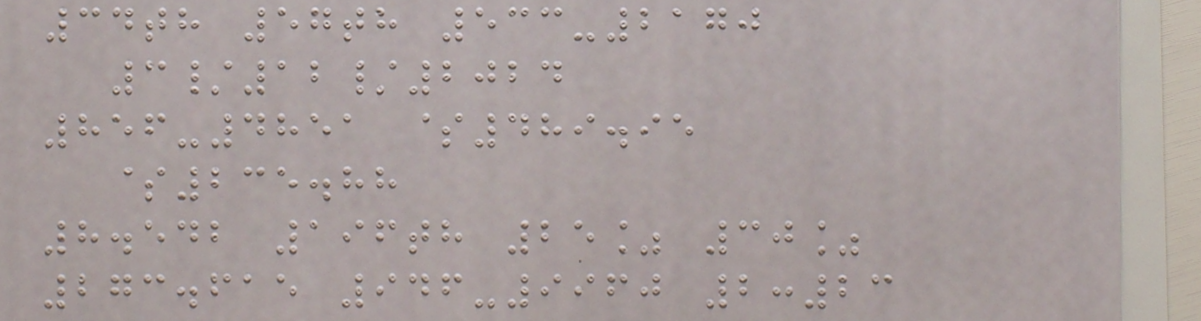34th 57th 533-2170
3/12/2024
856-4851 $489.95
$235.88
8.542 196th 25% 30%
273.615 946-9960 2:23
